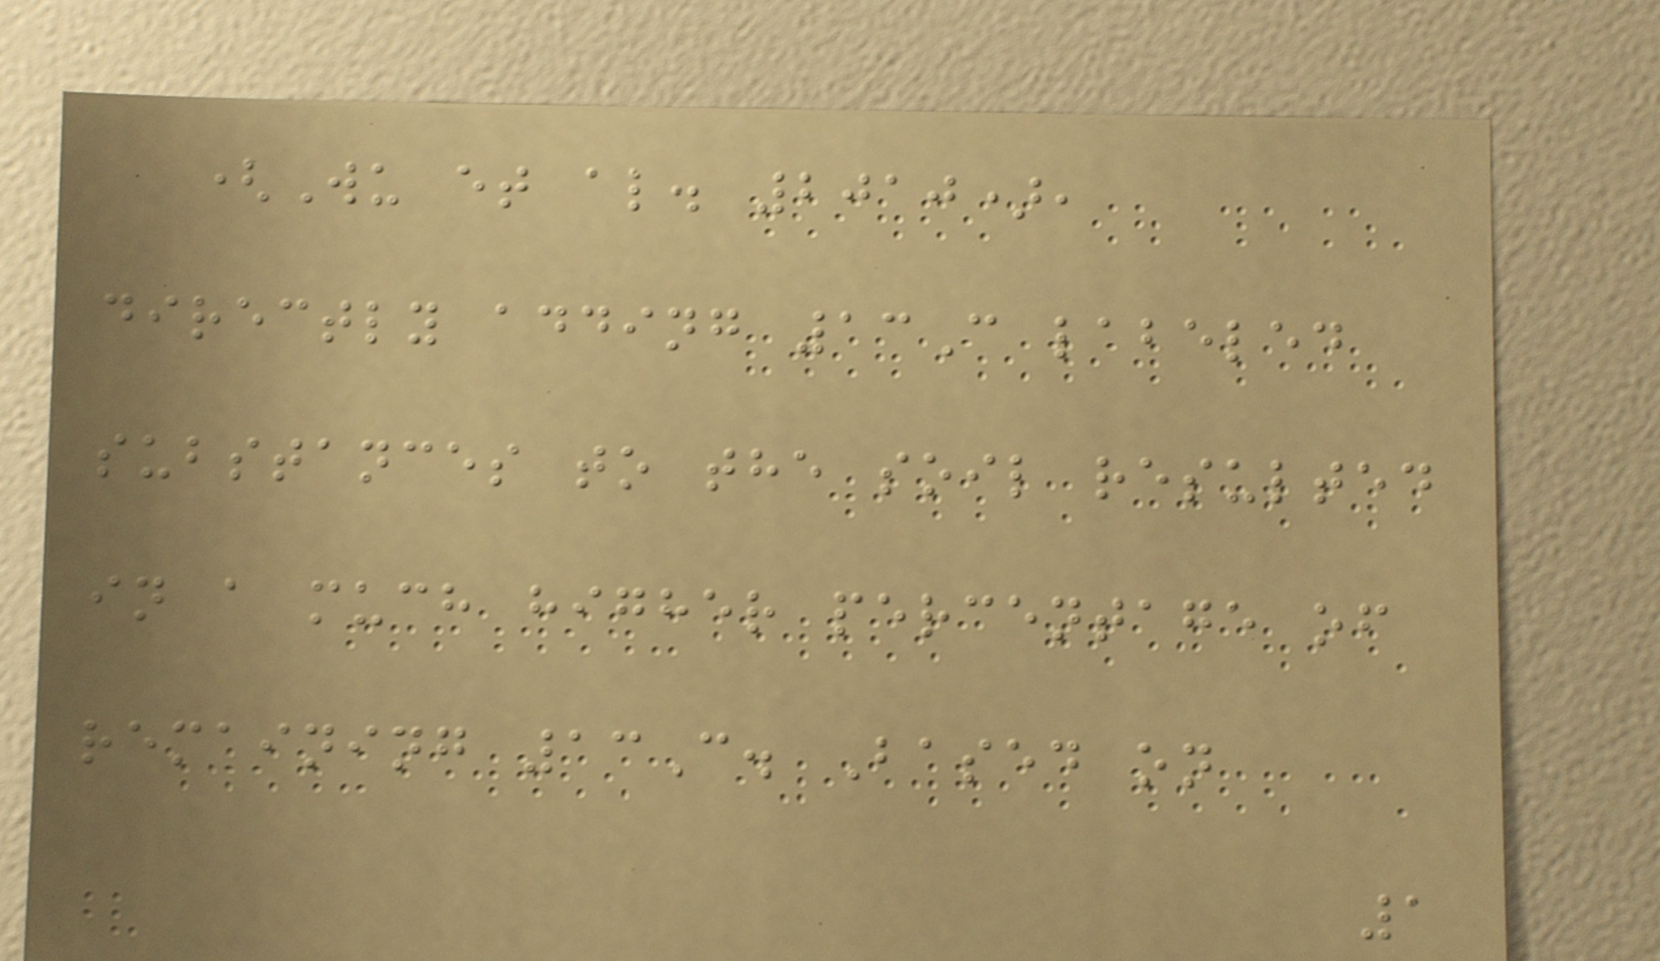(Wu et al. 2010),
directly adding 13C labeled
substances to the soil resulted
in a much higher percentage of
remaining 13C. Based on
1
